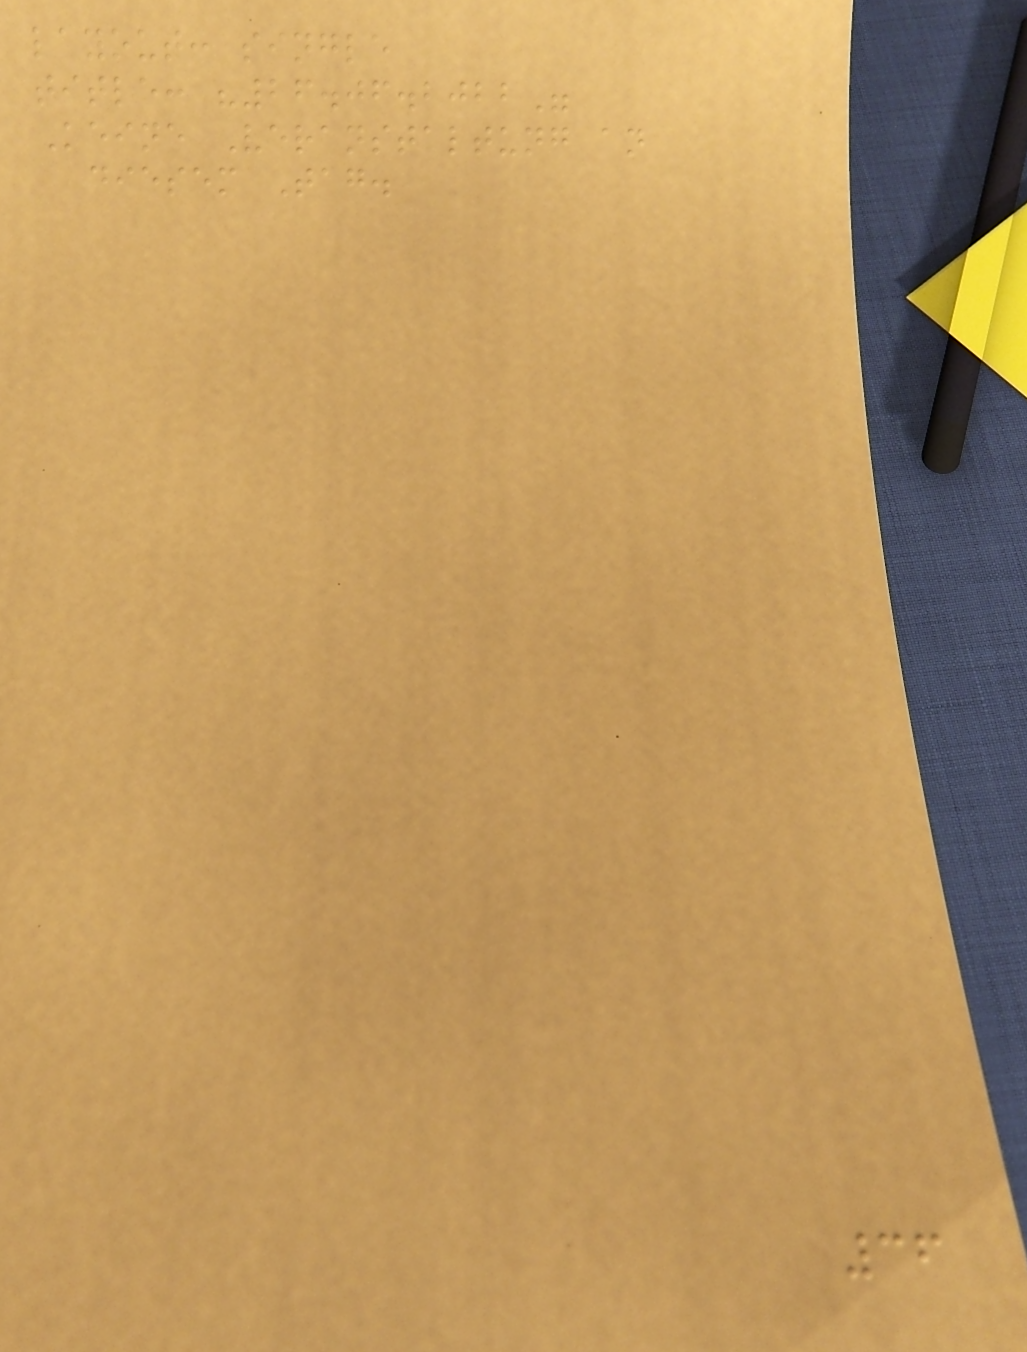layout: single
title: "26.06.2022"
Keine Veranstaltung an
diesem Tag.
36
